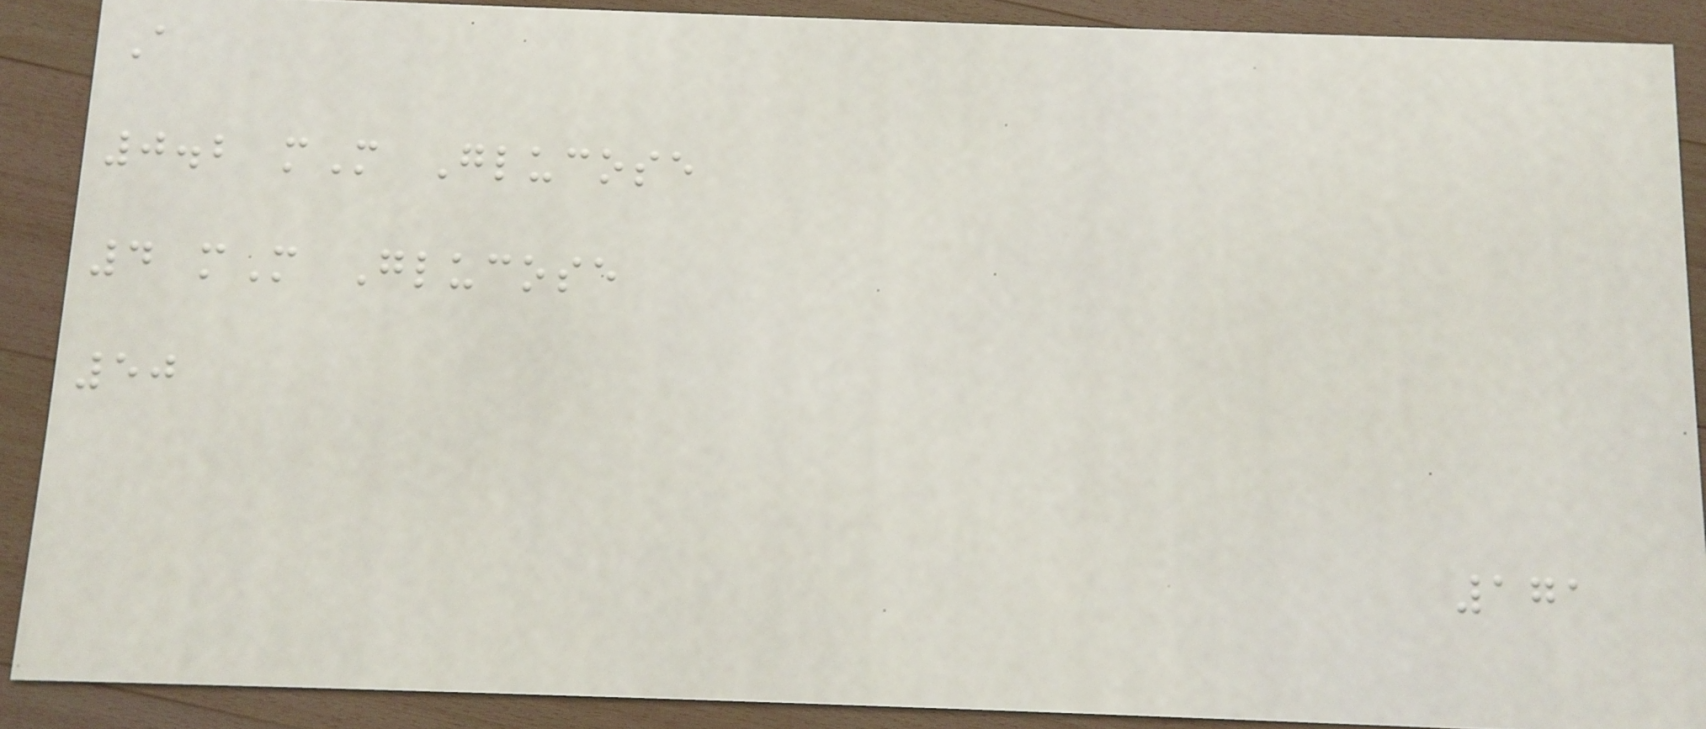A
0.2 mM Glucose
4 mM Glucose
50
171
